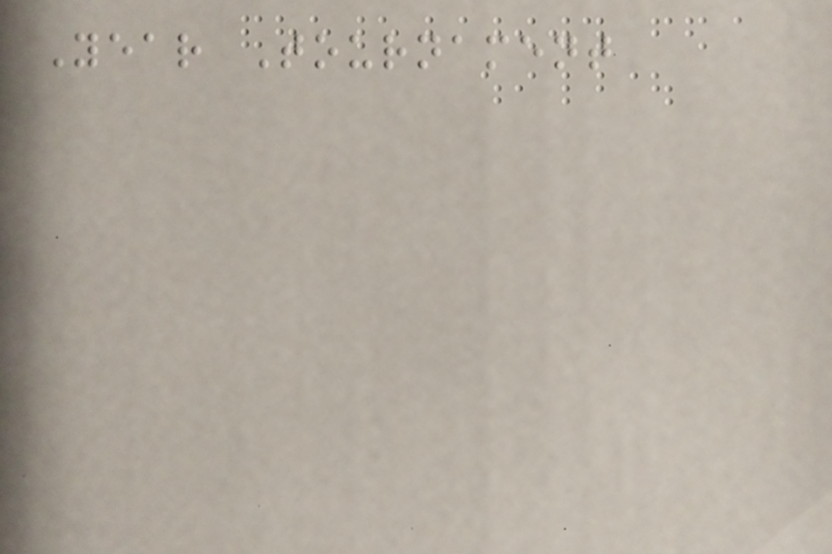Year Tournament
